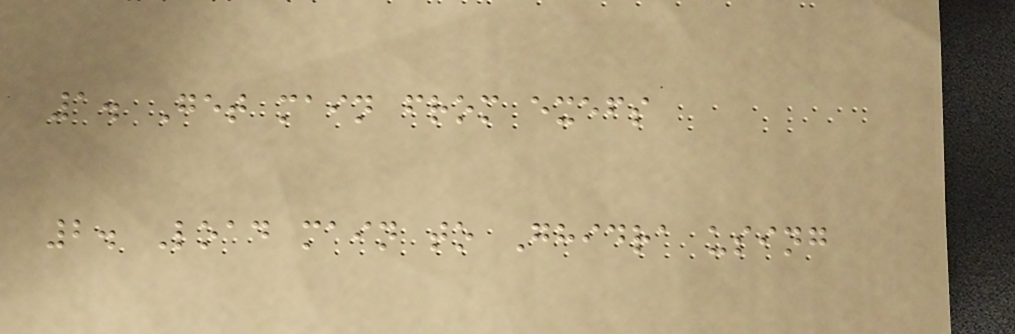1. Get main from exefs
2. Load main to Ghidra using
